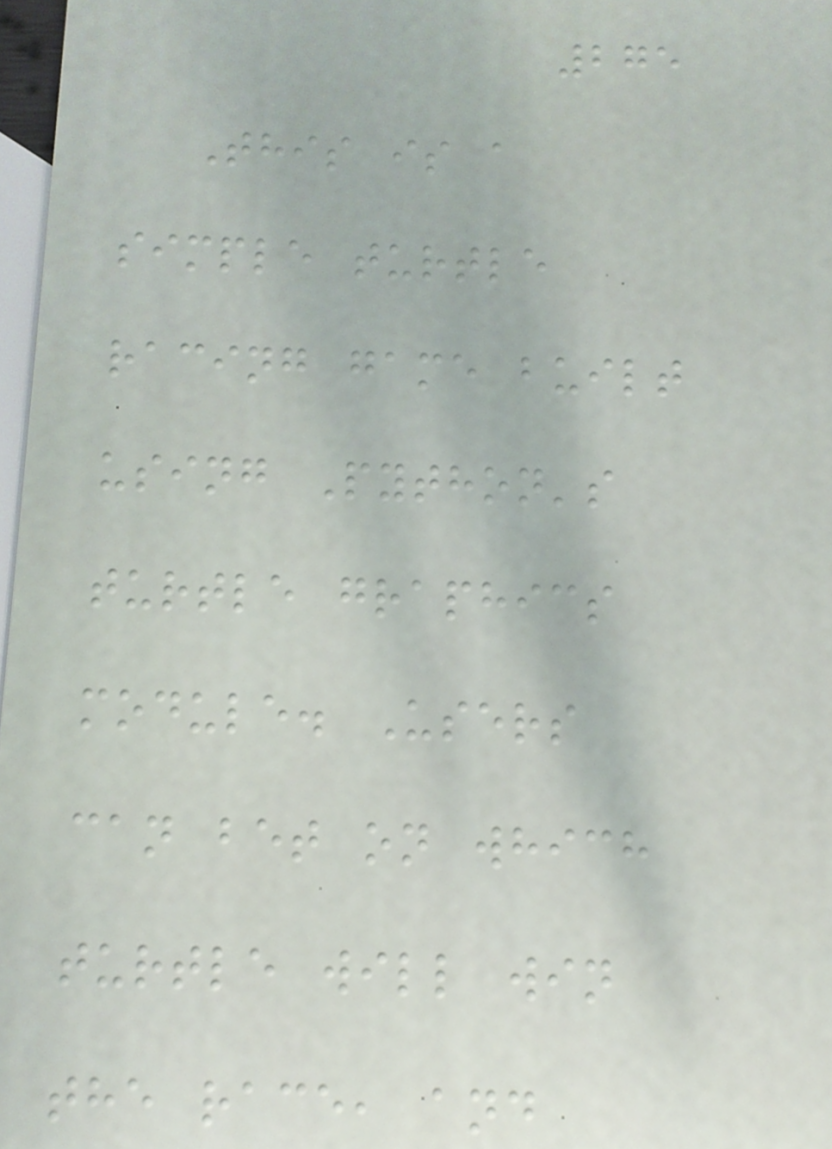275
This is a
simple turtle
racing game built
using Python's
turtle graphics
module. Users
can bet on which
turtle will win
the race, and
